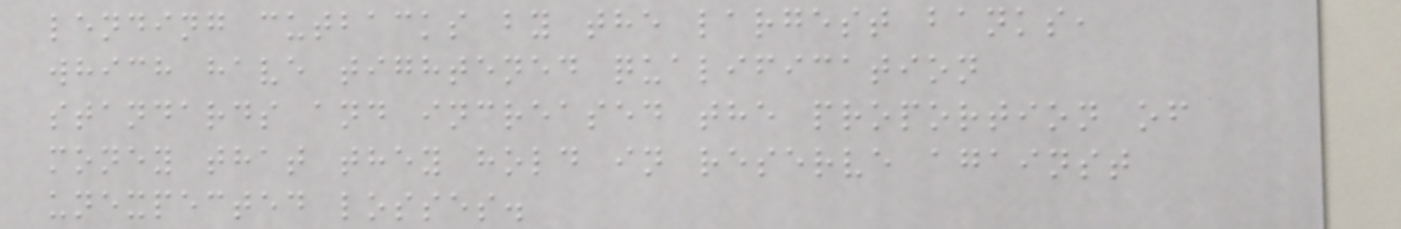lending cutbacks by the largest banks,
which have tightened qualification
standards and increased the proportion of
money that they hold in reserve against
unexpected losses.
